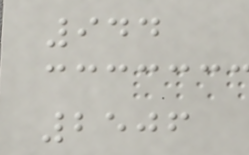944
2506
